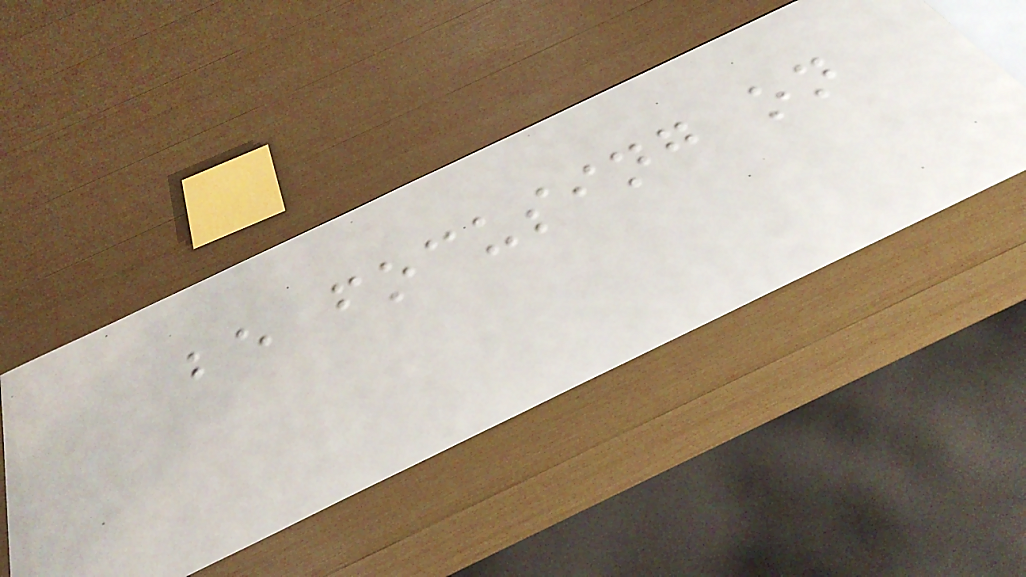be focusing on
